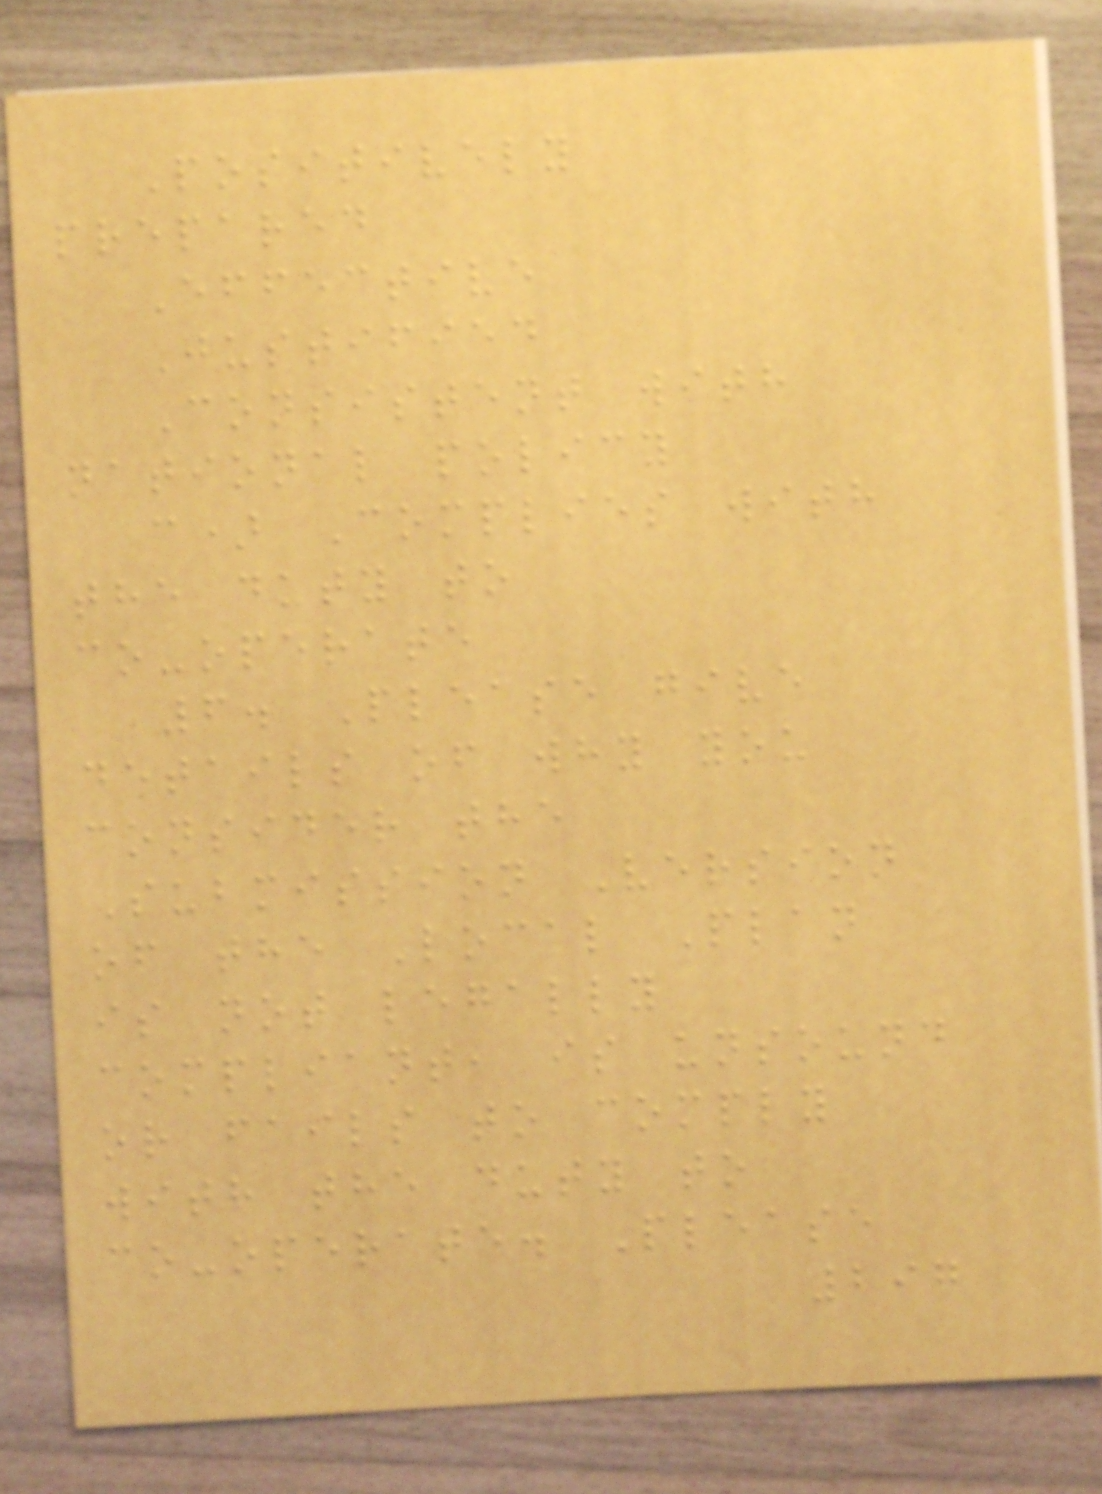Positively
prepared
Effective
Justified
Consistent with
national policy
c) Complies with
the duty to
co-operate
6. Please give
details of why you
consider the
Submission Version
of the Local Plan
is not legally
compliant, is unsound
or fails to comply
with the duty to
co-operate. Please
297
